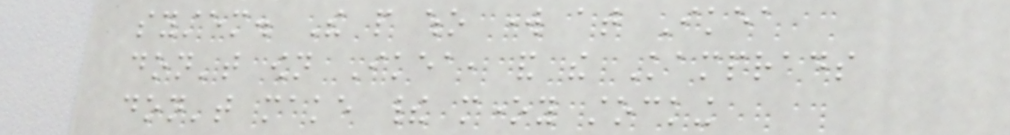system. The people who work at Ikea
don't own Ikea, and the Kamprads
don't make their money stocking
